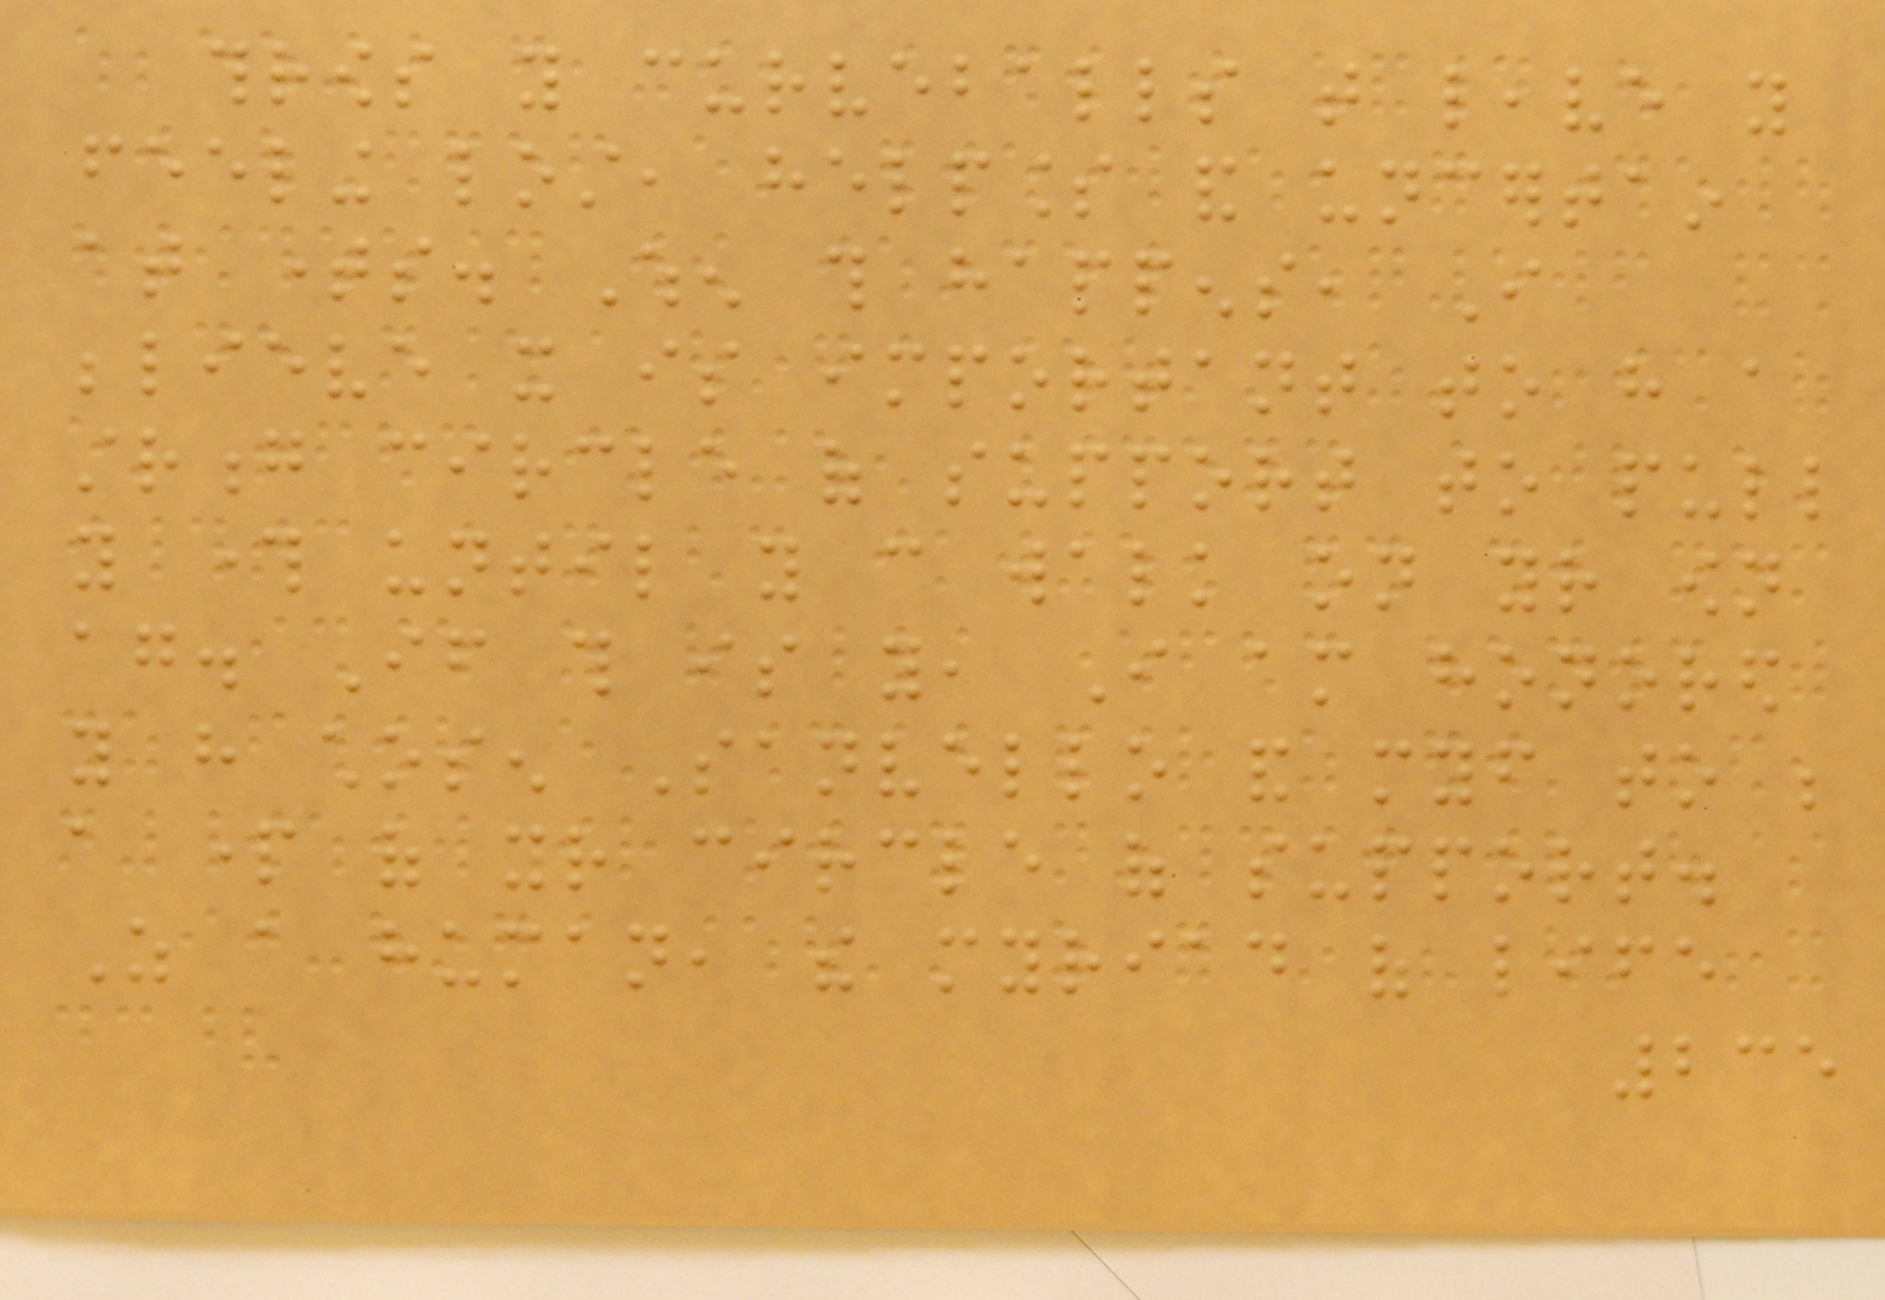throws you curveballs that leave you
feeling lost, helpless and uncertain
at times. When this happens, I
believe it is important to have a
strong circle of support to pull
you through until you can walk on your own
again. If this is you, I am honored
you have chosen Sanvello and myself to be
a part of your circle of support.
As a human, the myriad of life
235
